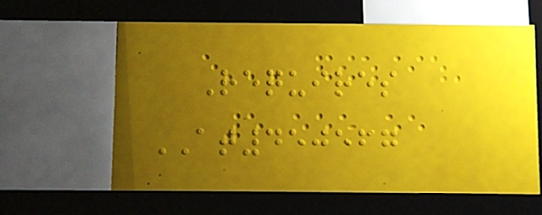Requires
AT450567
